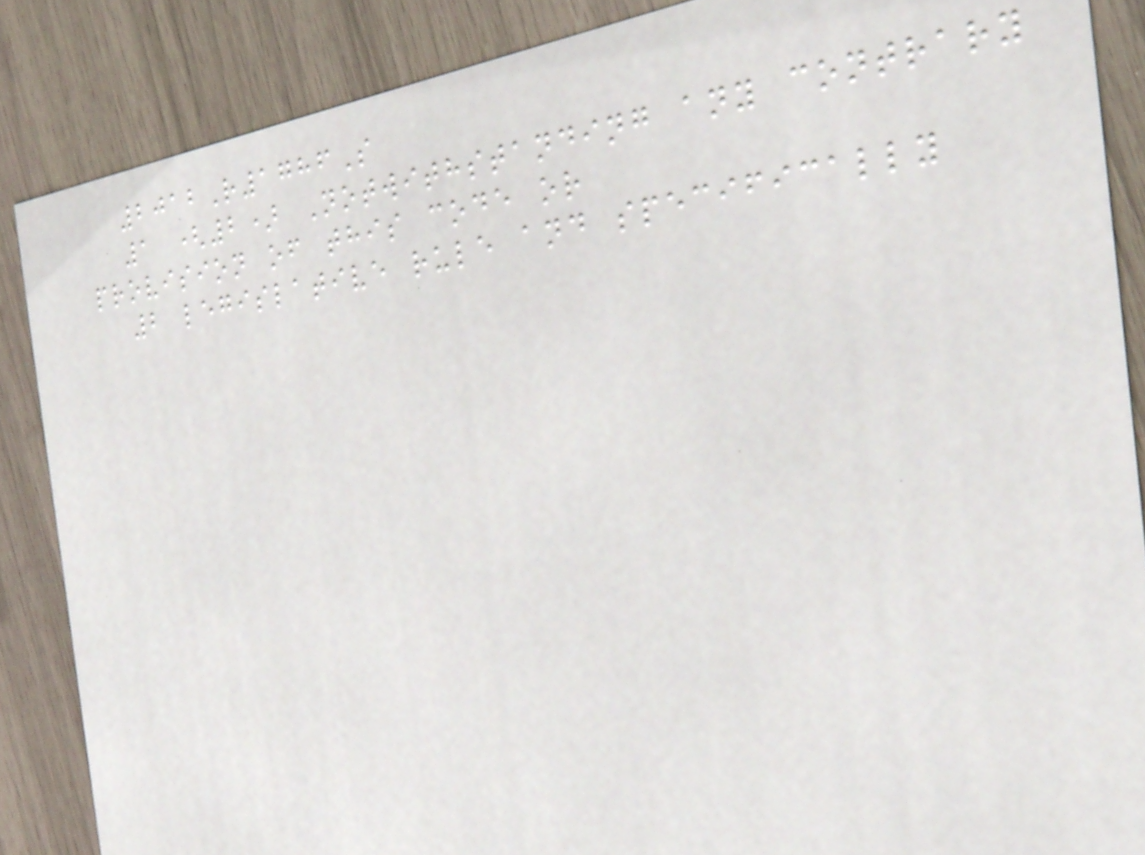2012R1786S
1 (2) Notwithstanding any contrary
provision of this code or
2 legislative rule and specifically
